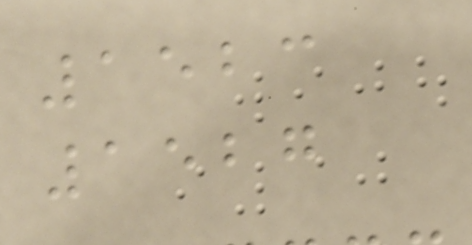1523
1527
